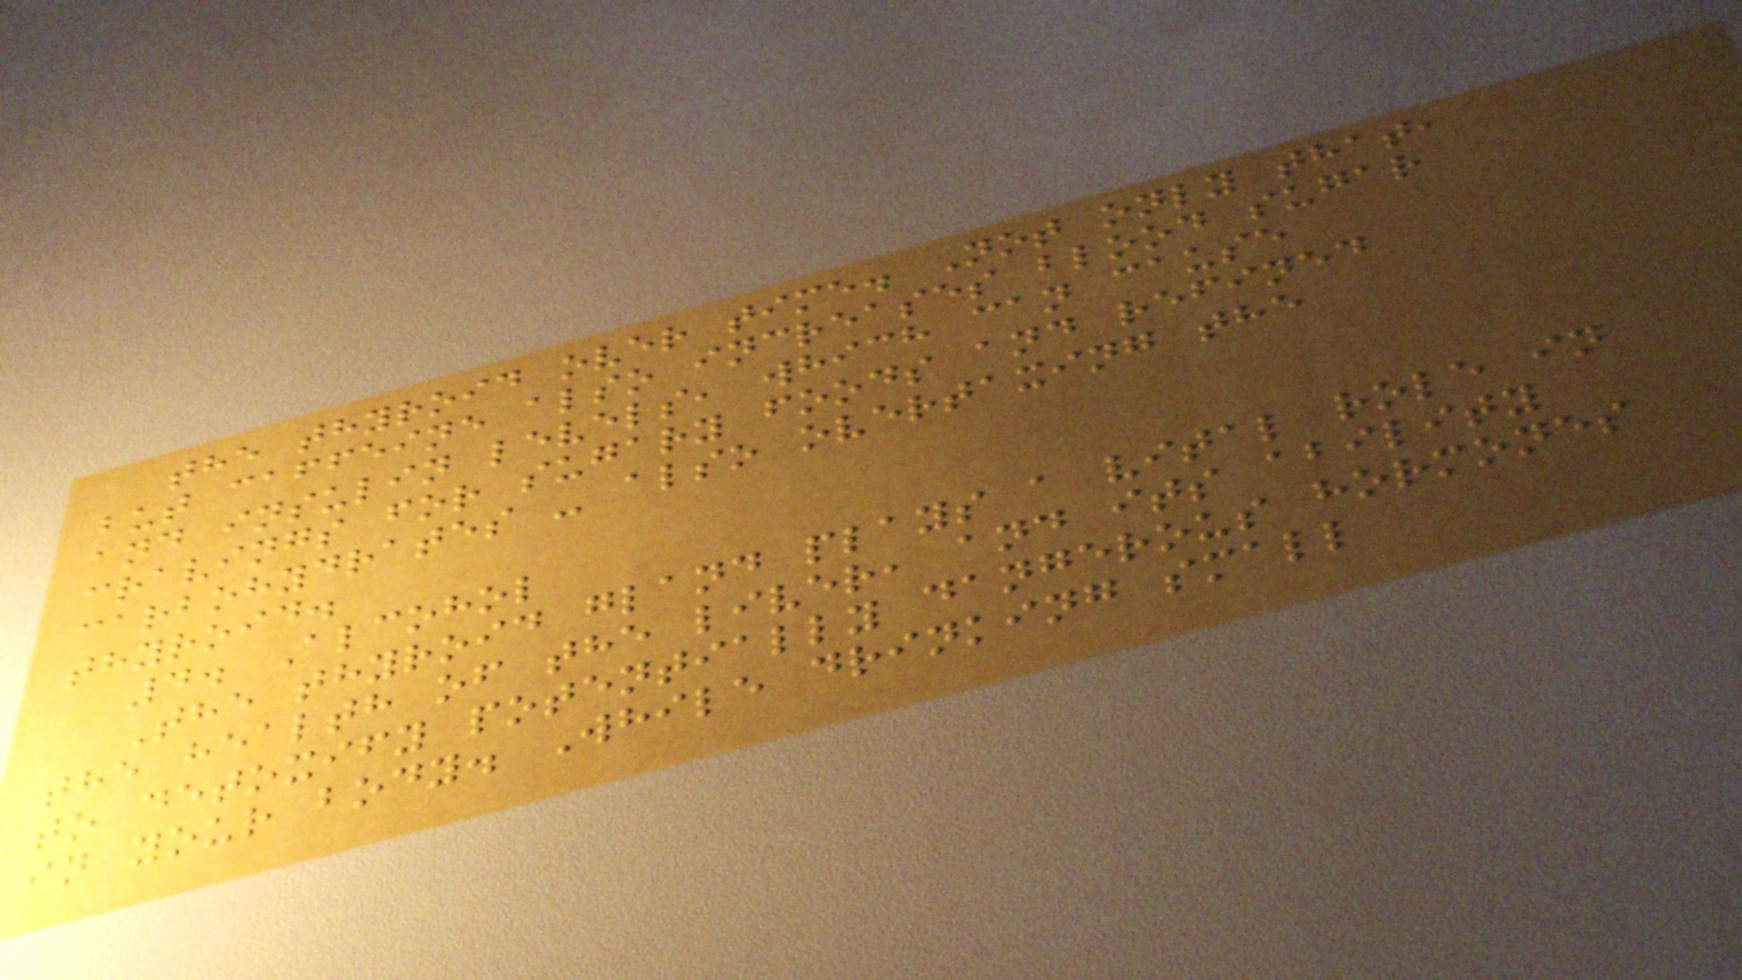the thyroid over time. Not only that,
but caffeine also increases blood sugar
and insulin levels, which can cause
cravings for sugary foods and refined
carbohydrates - also overtaxing the
thyroid.
4. Alcohol
The thyroid gland plays a vital role in
the health of the liver, and its ability
to detoxify potentially dangerous hormones
in your body. While drinking small
